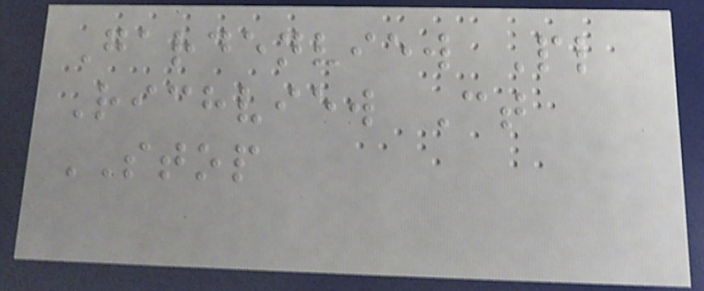Gardenview Pl
Richview Ct
STOP
